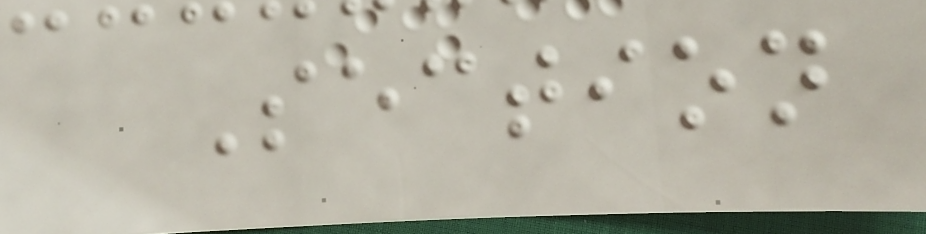Section
